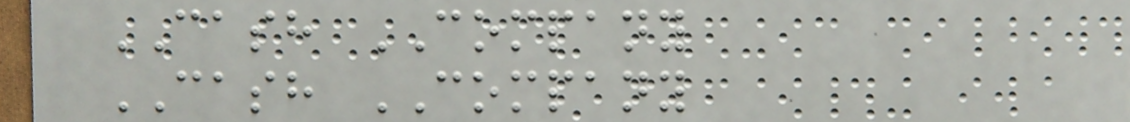CASH COMPANY
CASH COMPANY
